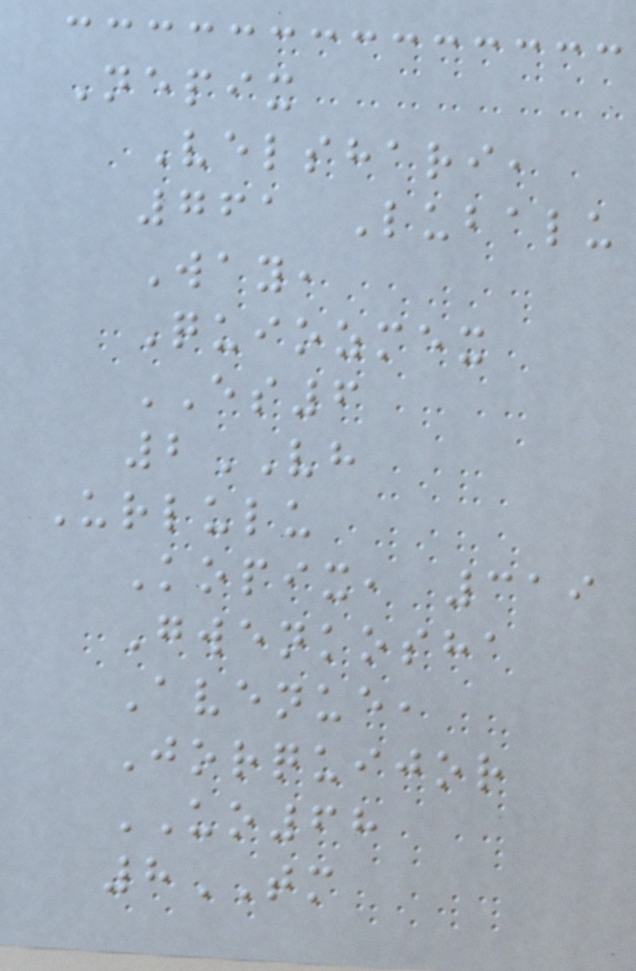Nepix
Velshari,
761 Lubalu
Way,
Quiozmex
ES6
2VH
Urlulu
Kopix, 319
Gwenkosha
Avenue,
Jorquijor
UO68
8TM
